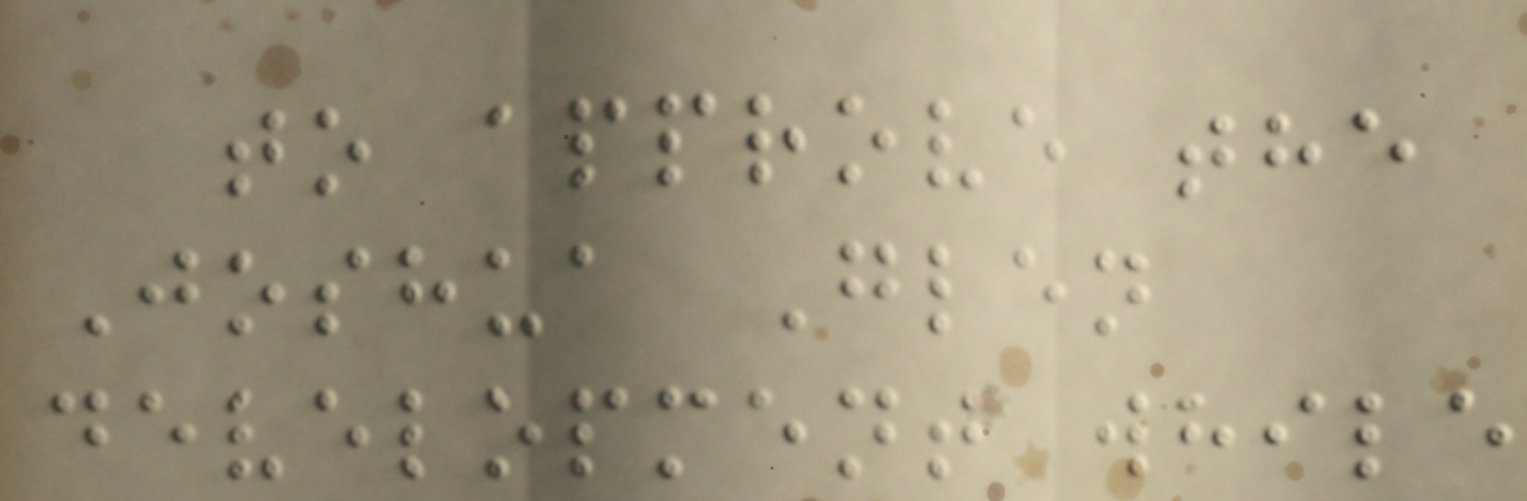to approve the
Joshua Glen
development while
